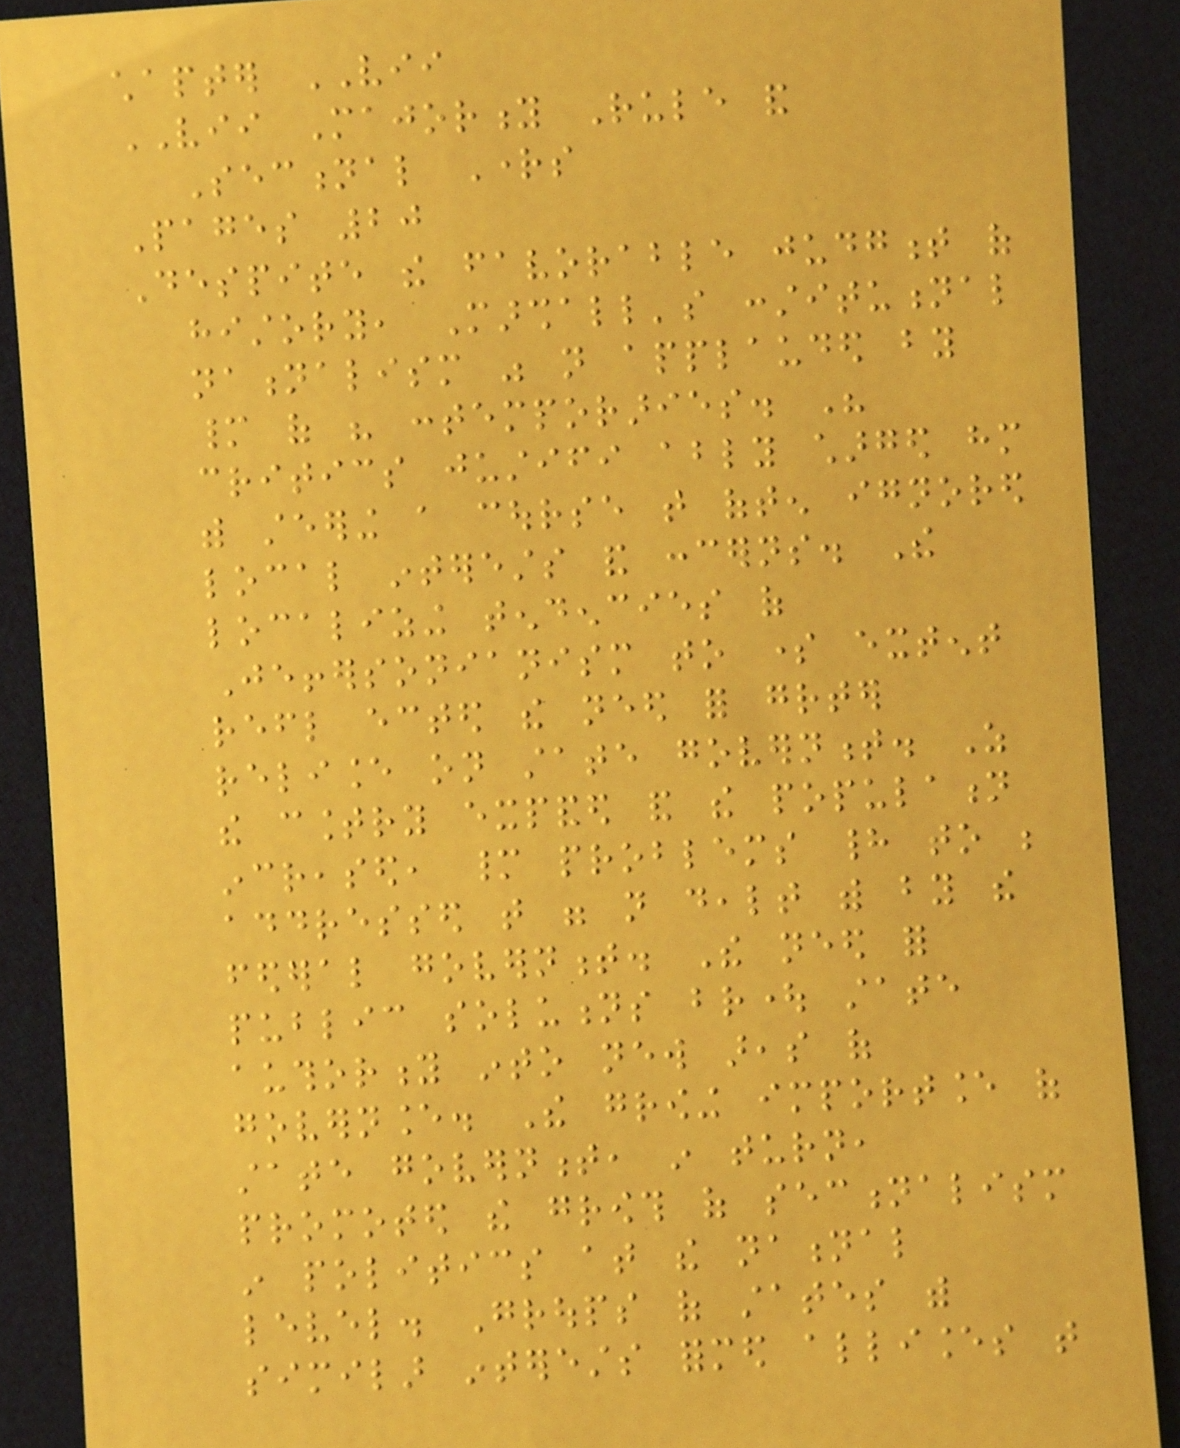chapter VII
VII Majority Rule and
Sectional Rights
Pages 20
Despite the favorable judgment of
history, Marshall's constitutional
nationalism was not applauded by
many of his contemporaries. His
critics justifi ably charged him
with steering a course that often ignored
local interests and concerns. The
localizing tendencies of
Jeffersonianism to some extent
refl ected the need for greater
reliance on state government. As
the country expanded and the population
increased, many problems had to be
addressed that were not dealt with by the
federal government. The need for
public solutions brought state
authority into new areas of
governance. The growing importance of
state government, in turn,
promoted the growth of sectionalism
in politics at the national
level. Groups of states with
similar interests formed alliances that
